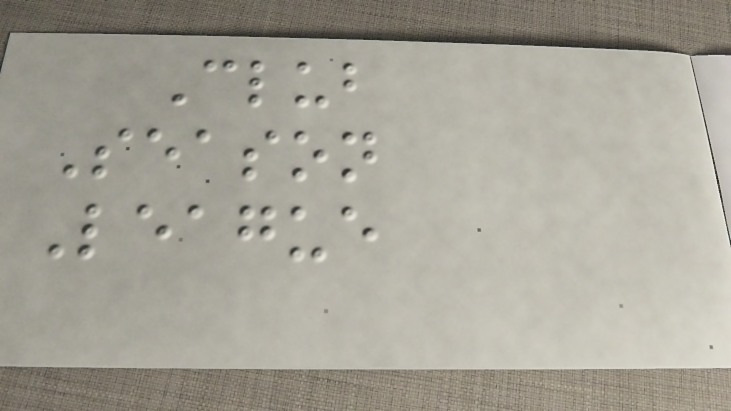Club
Season
League
